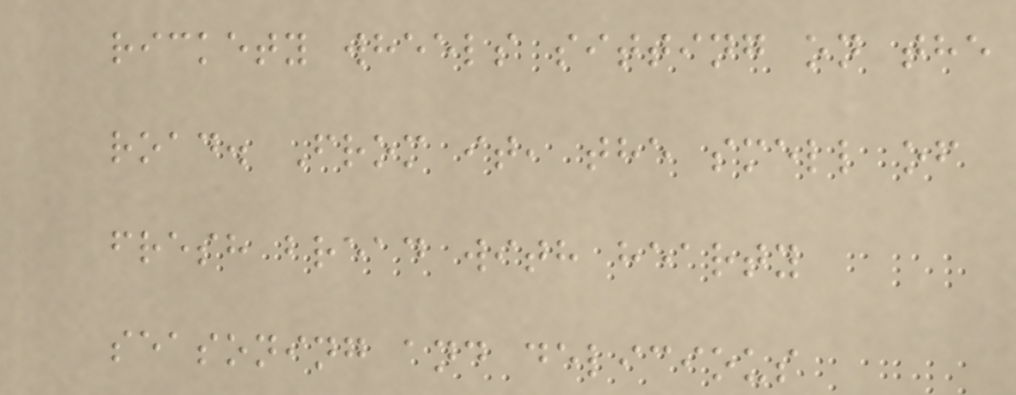rickety wheels sitting on the
road. From it, the smell of
fresh bread with hearty
seasoning and delicious
